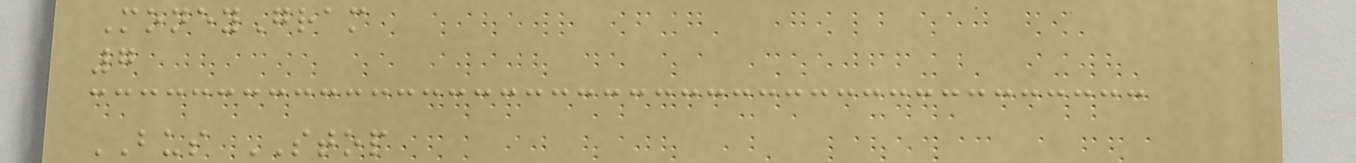MoneyGram
7
BUS STOP
